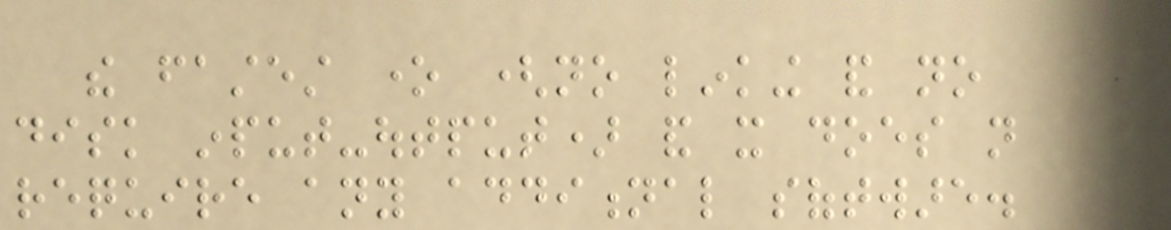the fastest one (no linking and no
disk input-output) and it does not
require any additional software.
